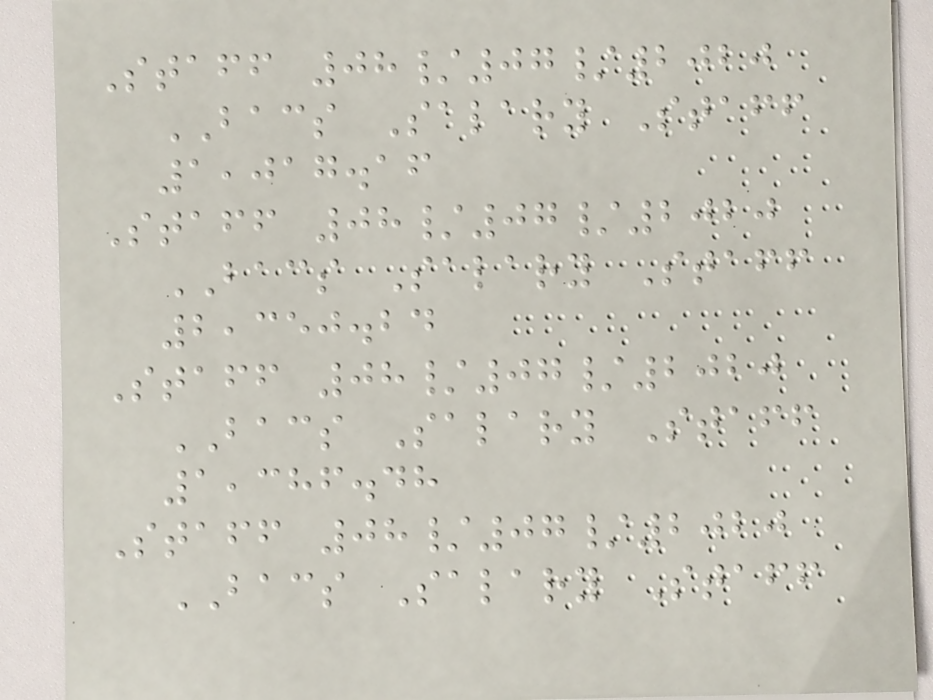Staff 08/07/2020
BACS Salary Staff
1,017.16
Staff 08/07/2020
BACS Salary Staff
2,350.24
Staff 08/07/2020
BACS Salary Staff
1,386.48
Staff 08/07/2020
BACS Salary Staff
